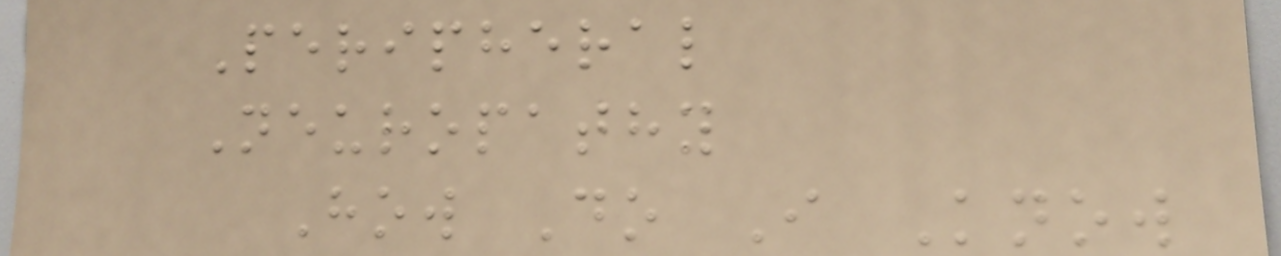Peripheral
Neuropathy
How Do I Know
